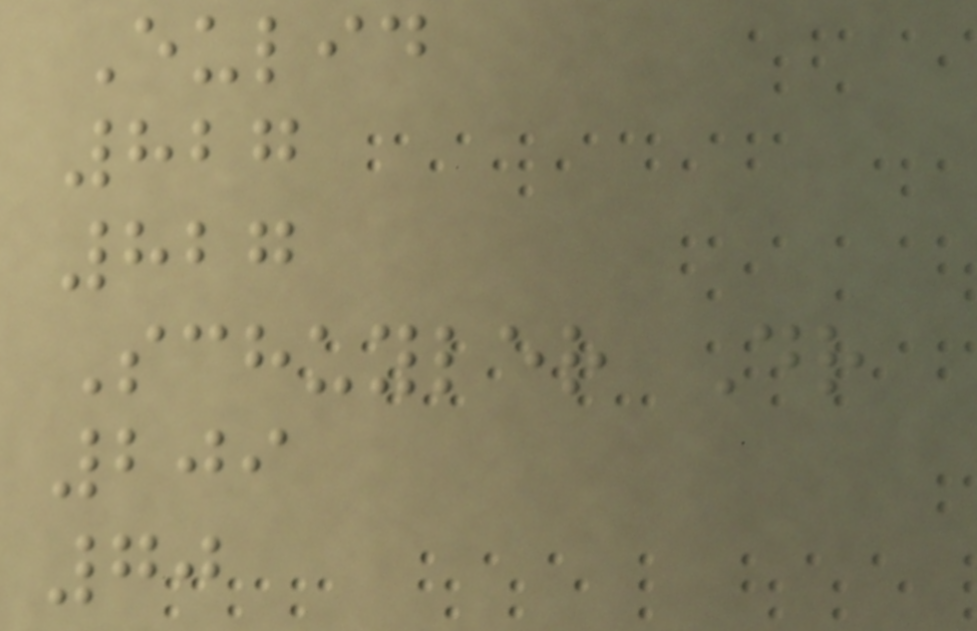Eulid
827
827
Schuyler Dr
209
70
